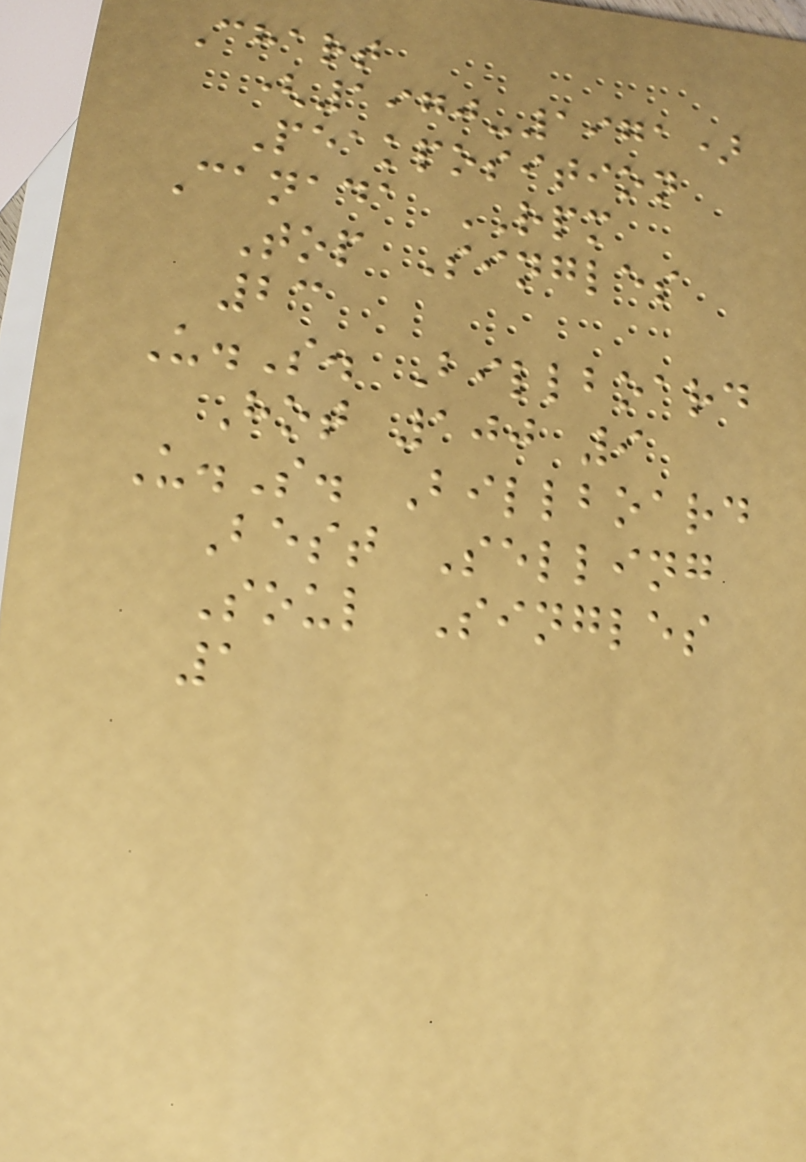Chart
(1970-1971)
Peakposition
Canada RPM
Top Singles
23
U.S. Billboard
Hot 100 9
U.S. Billboard
Best Selling
Soul Singles
1
